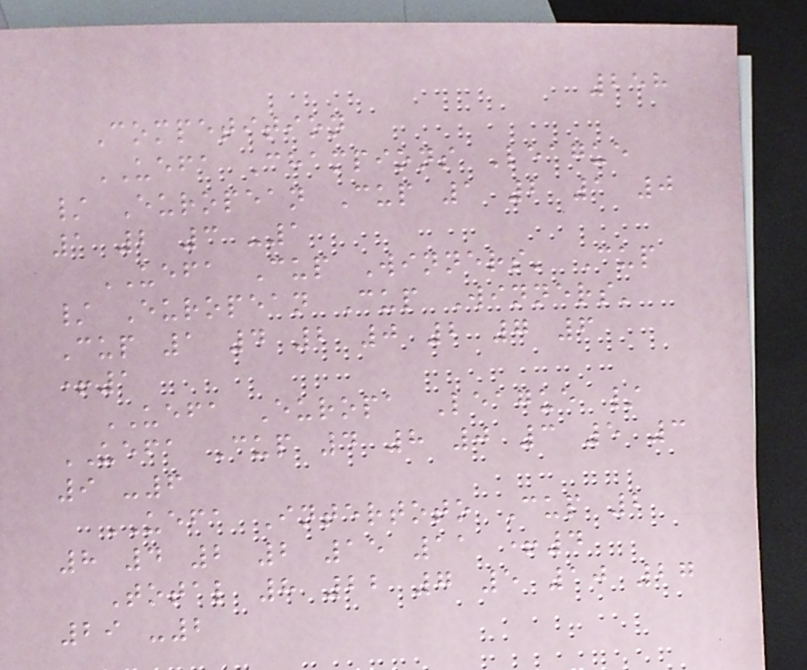258
Competition
UEFA Champions League
/ European Cup 1 2 1 0
1 2 3 -1
UEFA Cup Winners' Cup
/ European Cup Winners'
Cup 1 4 2 0 2 7 6
+1
UEFA Europa League /
UEFA Cup 4 8 0 3 5 3
9 -6
UEFA Intertoto Cup 2
8 4 2 2 15 11 +4
Total 8 22 7 5 10 27
29 -2
